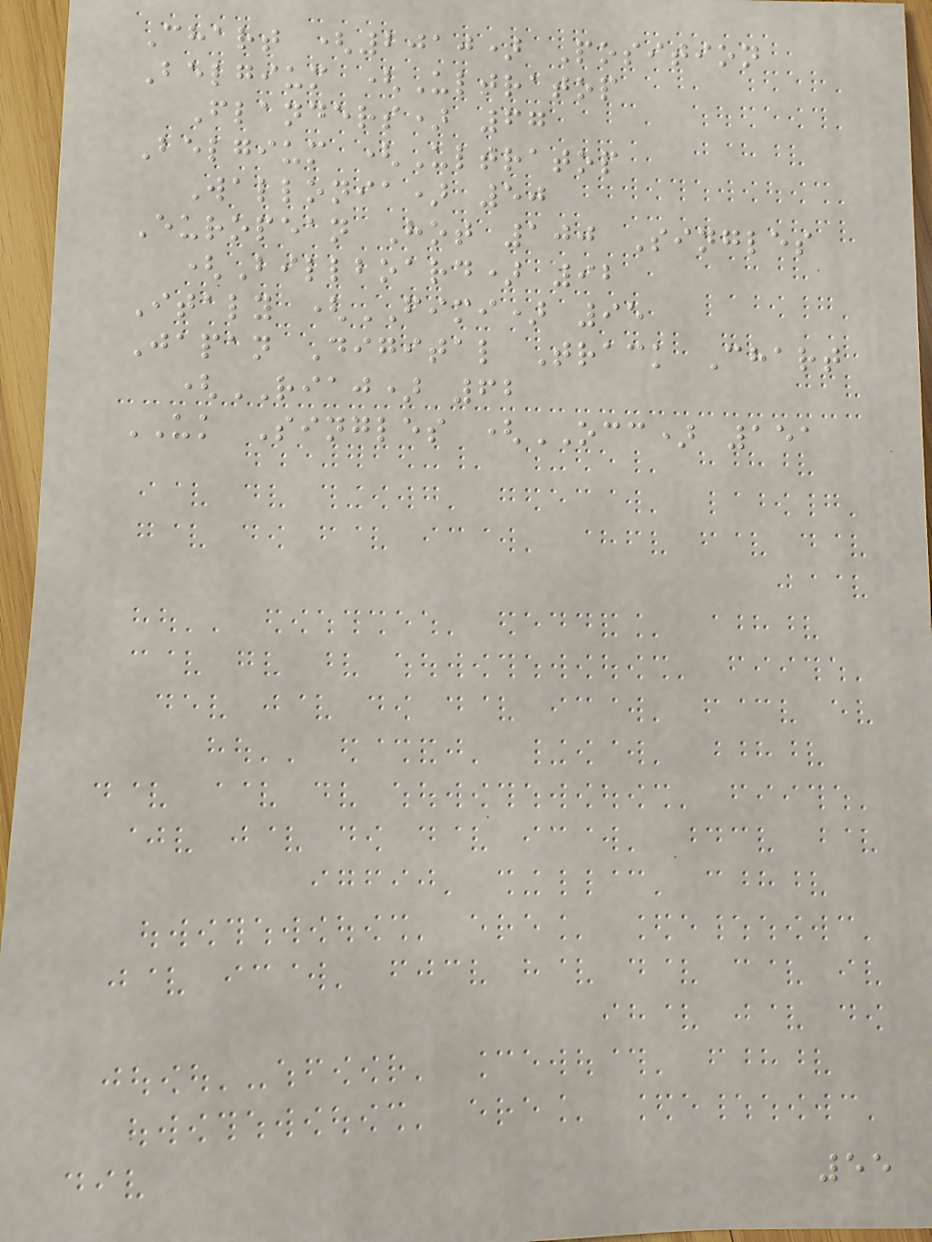Chart (2010) Position
Belgium (Ultratop
Flanders) 67
Belgium (Ultratop
Wallonia) 50
European Hot 100 Singles
(Billboard) 92
Italy (FIMI) 95
Japan Digital Track Chart
(RIAJ) 62
UK Singles (OCC) 151
55
